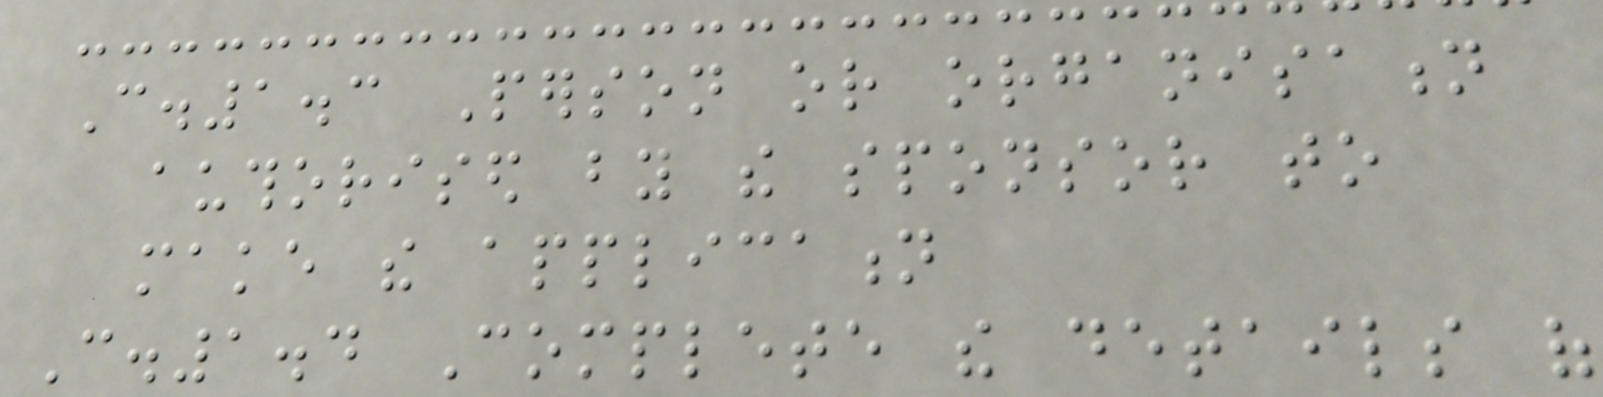C.1.3 Person or organisation
authorised by the sponsor to
make the application
C.1.4 Complete the details of
